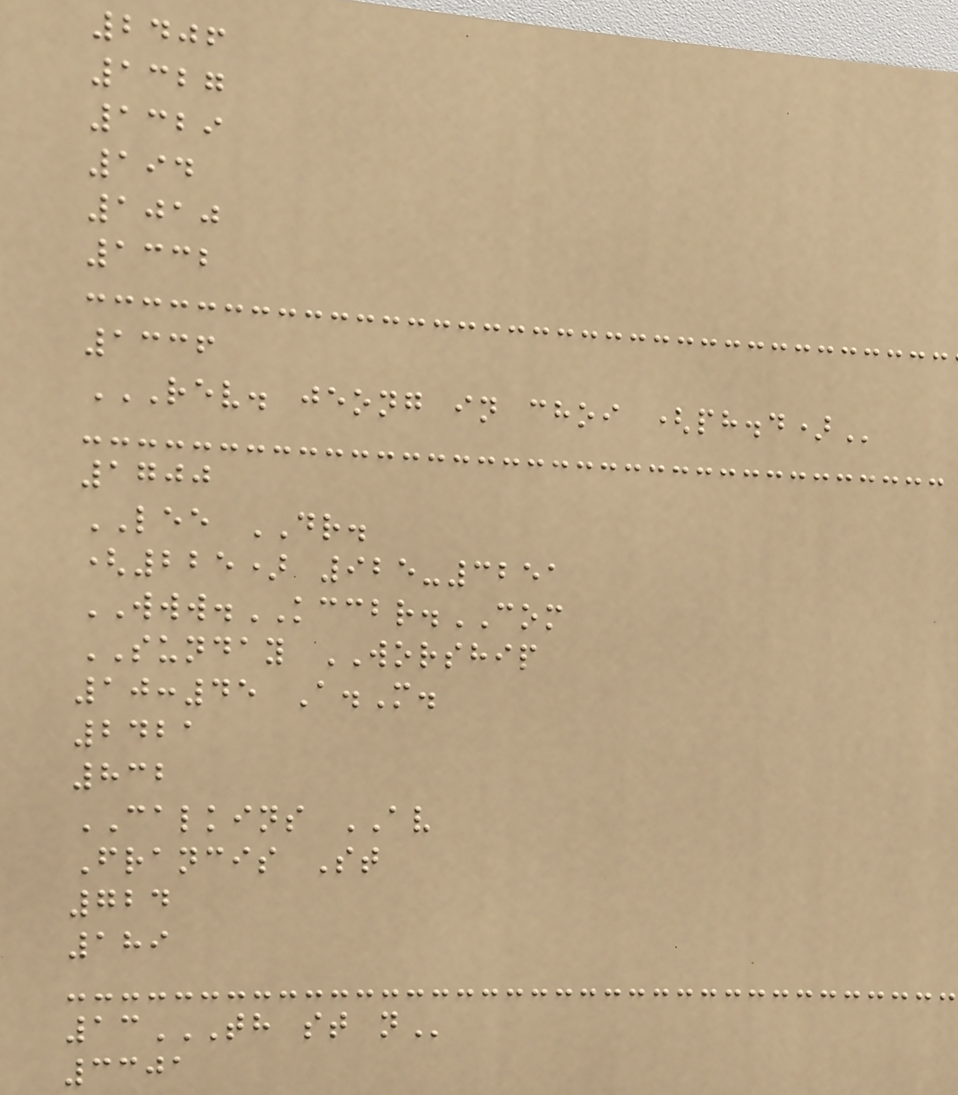2406
1327
1329
194
1010
1332
1336
REV. JEONG IN CHOI (PH.D)
1700
LEE DR.
(225) 925-3251
WWW.KCCBR.COM
SUNDAY WORSHIP
10:45 A.M.
2421
832
CALKINS AV
Francis St
724
189
13TH ST N
3301
